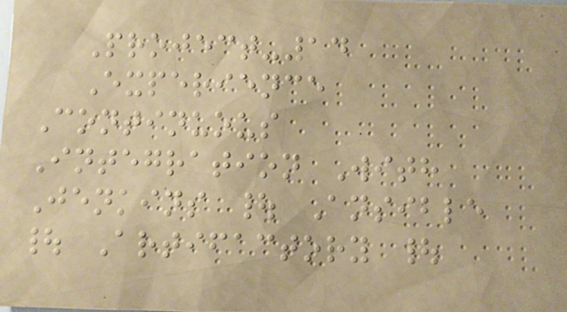Project-14
Experience
Continuous
Integration With
Jenkins | Ansible
| Artifactory |
